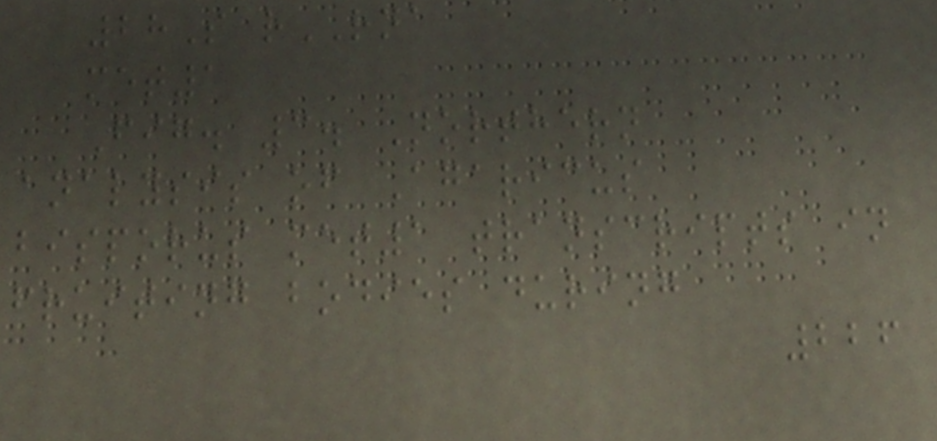28S rRNA
met1
Fig. 3. Northern
analysis of Agaricus
bisporus met1 transcripts in
fruiting bodies during
226
